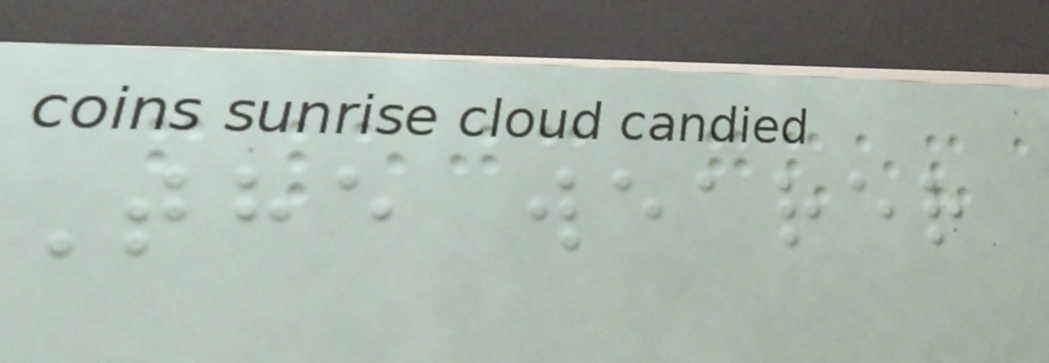The wearer
